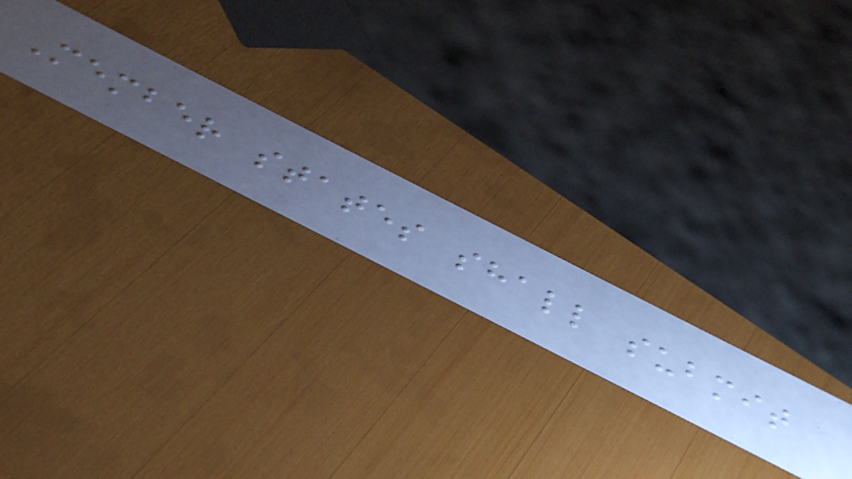Member states shall submit
